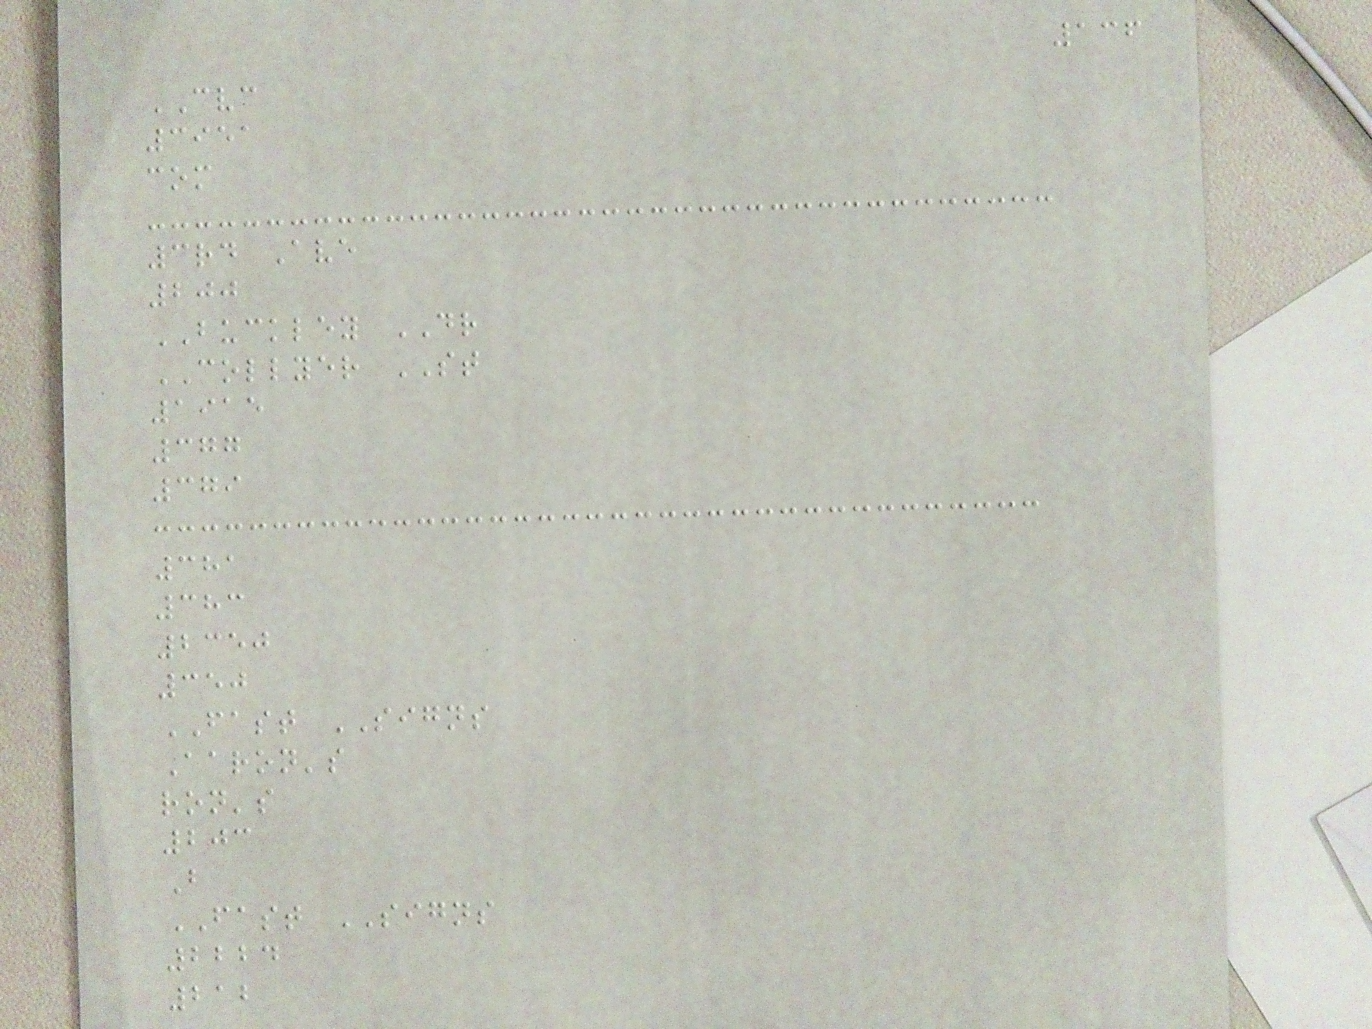136
CVC
3951
com
3rd Ave
200
BUCKLEY DR
COLLYER ST
1915
377
379
381
383
2350
350
FAST SIGNS
Aaron's
ron's
203
B
FAST SIGNS
2224
212
